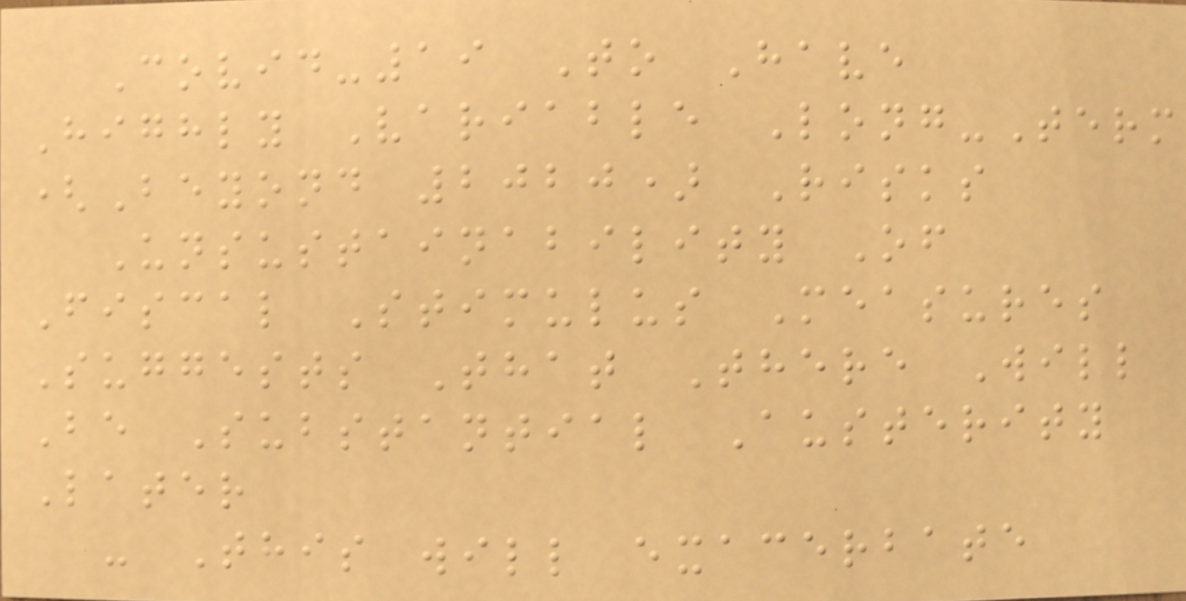Covid-19 To Have
Highly Variable Long-Term
(Beyond 2020) Risks
Unsustainability Of
Fiscal Stimulus Measures
Suggests That There Will
Be Substantial Austerity
Later
- This will exacerbate
